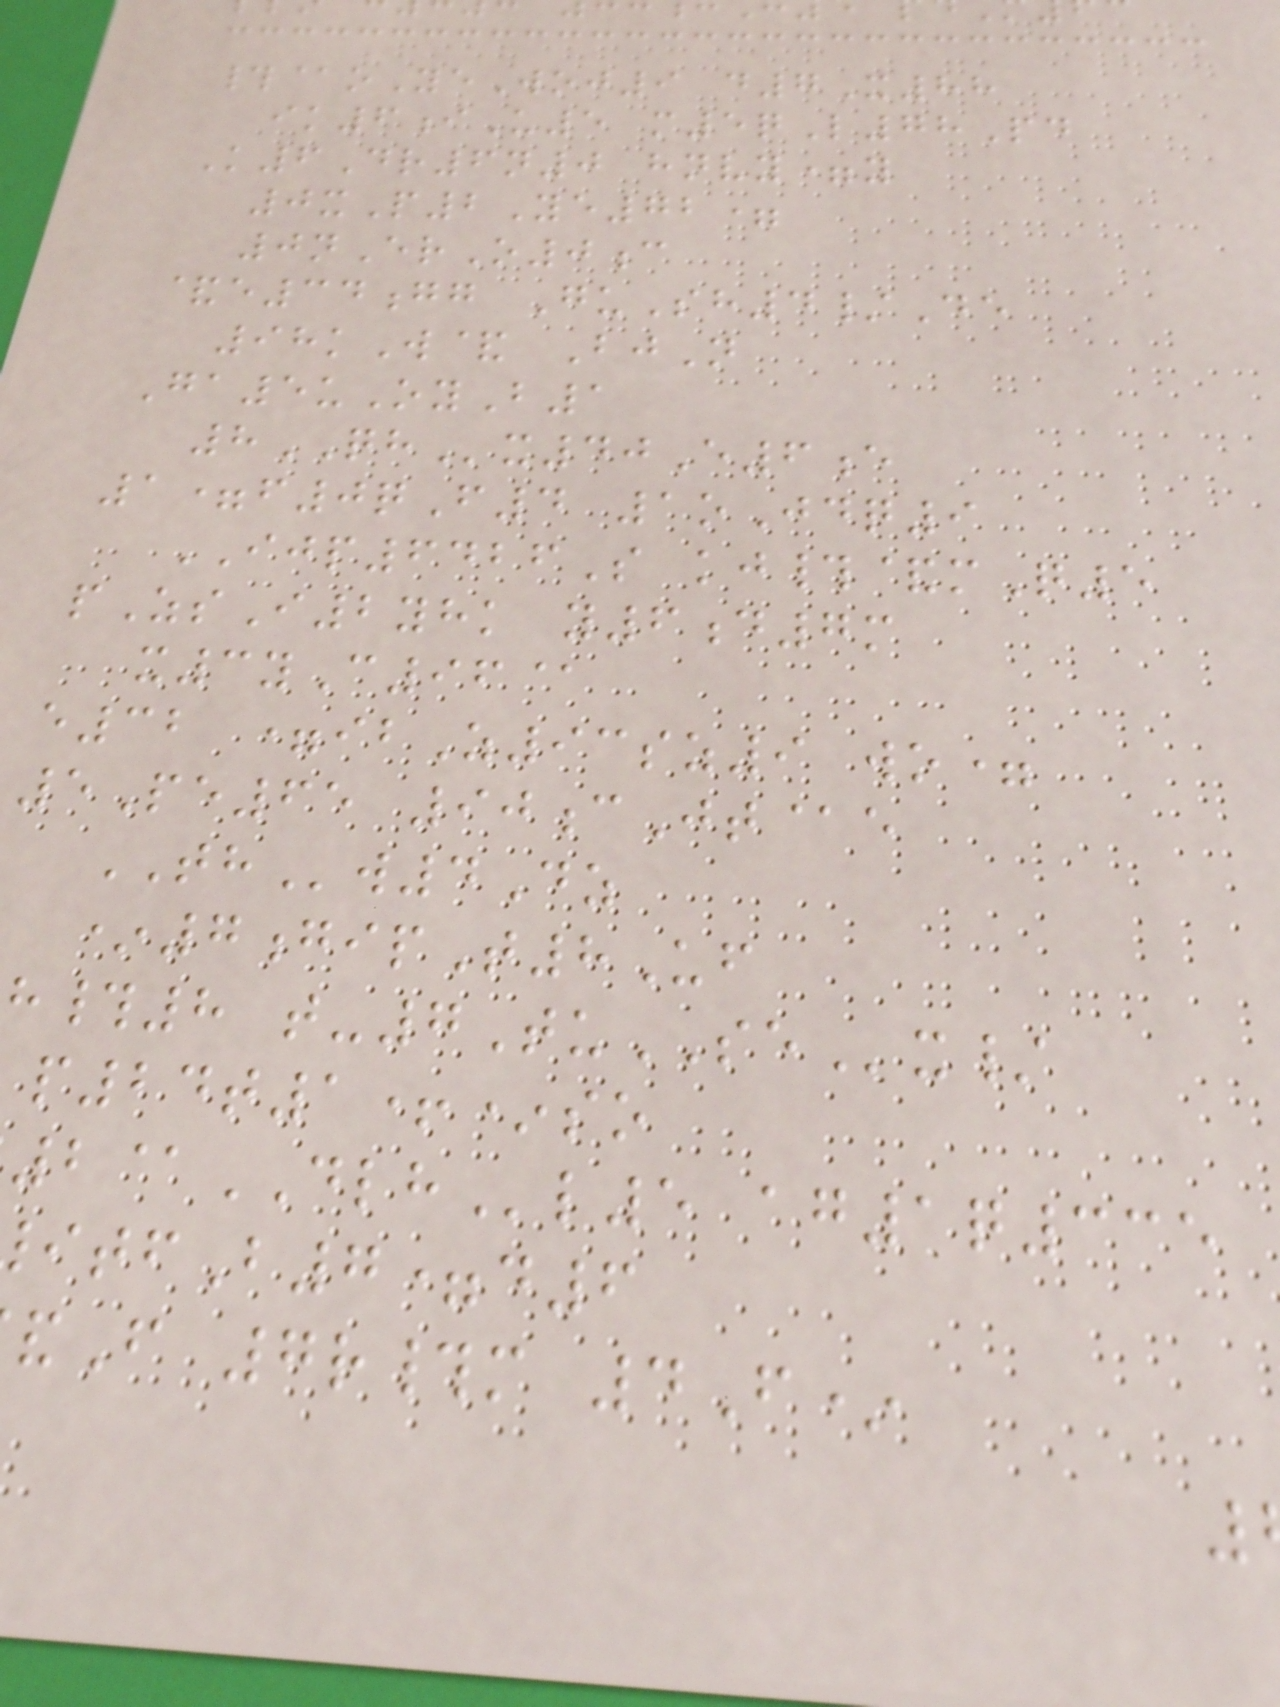#@oYeWoj9 d7X88
ik6iU5 m5qL78Pd
K6Dr6n0 hnvy=y
0xP2Ye72=
0nErO0c
&e34gg GuSh4/De
98kW& BjN
Ga5uOyB1
8QHx40E6e
1=f0qF4 1oJdq9
IJP6426S kj#&mQ5
pZsI2yhk y6d7m
x3yC96@
e32 =ibZ93sz9 wo=
5Pe65 90cJt@e
THw4Dz
*7gipT8Uf
h#8 t-7TuSEx/
p24t1+*so
2@DLHl5 ag1q335
tfB7=d6
F 7r#m 4F*
